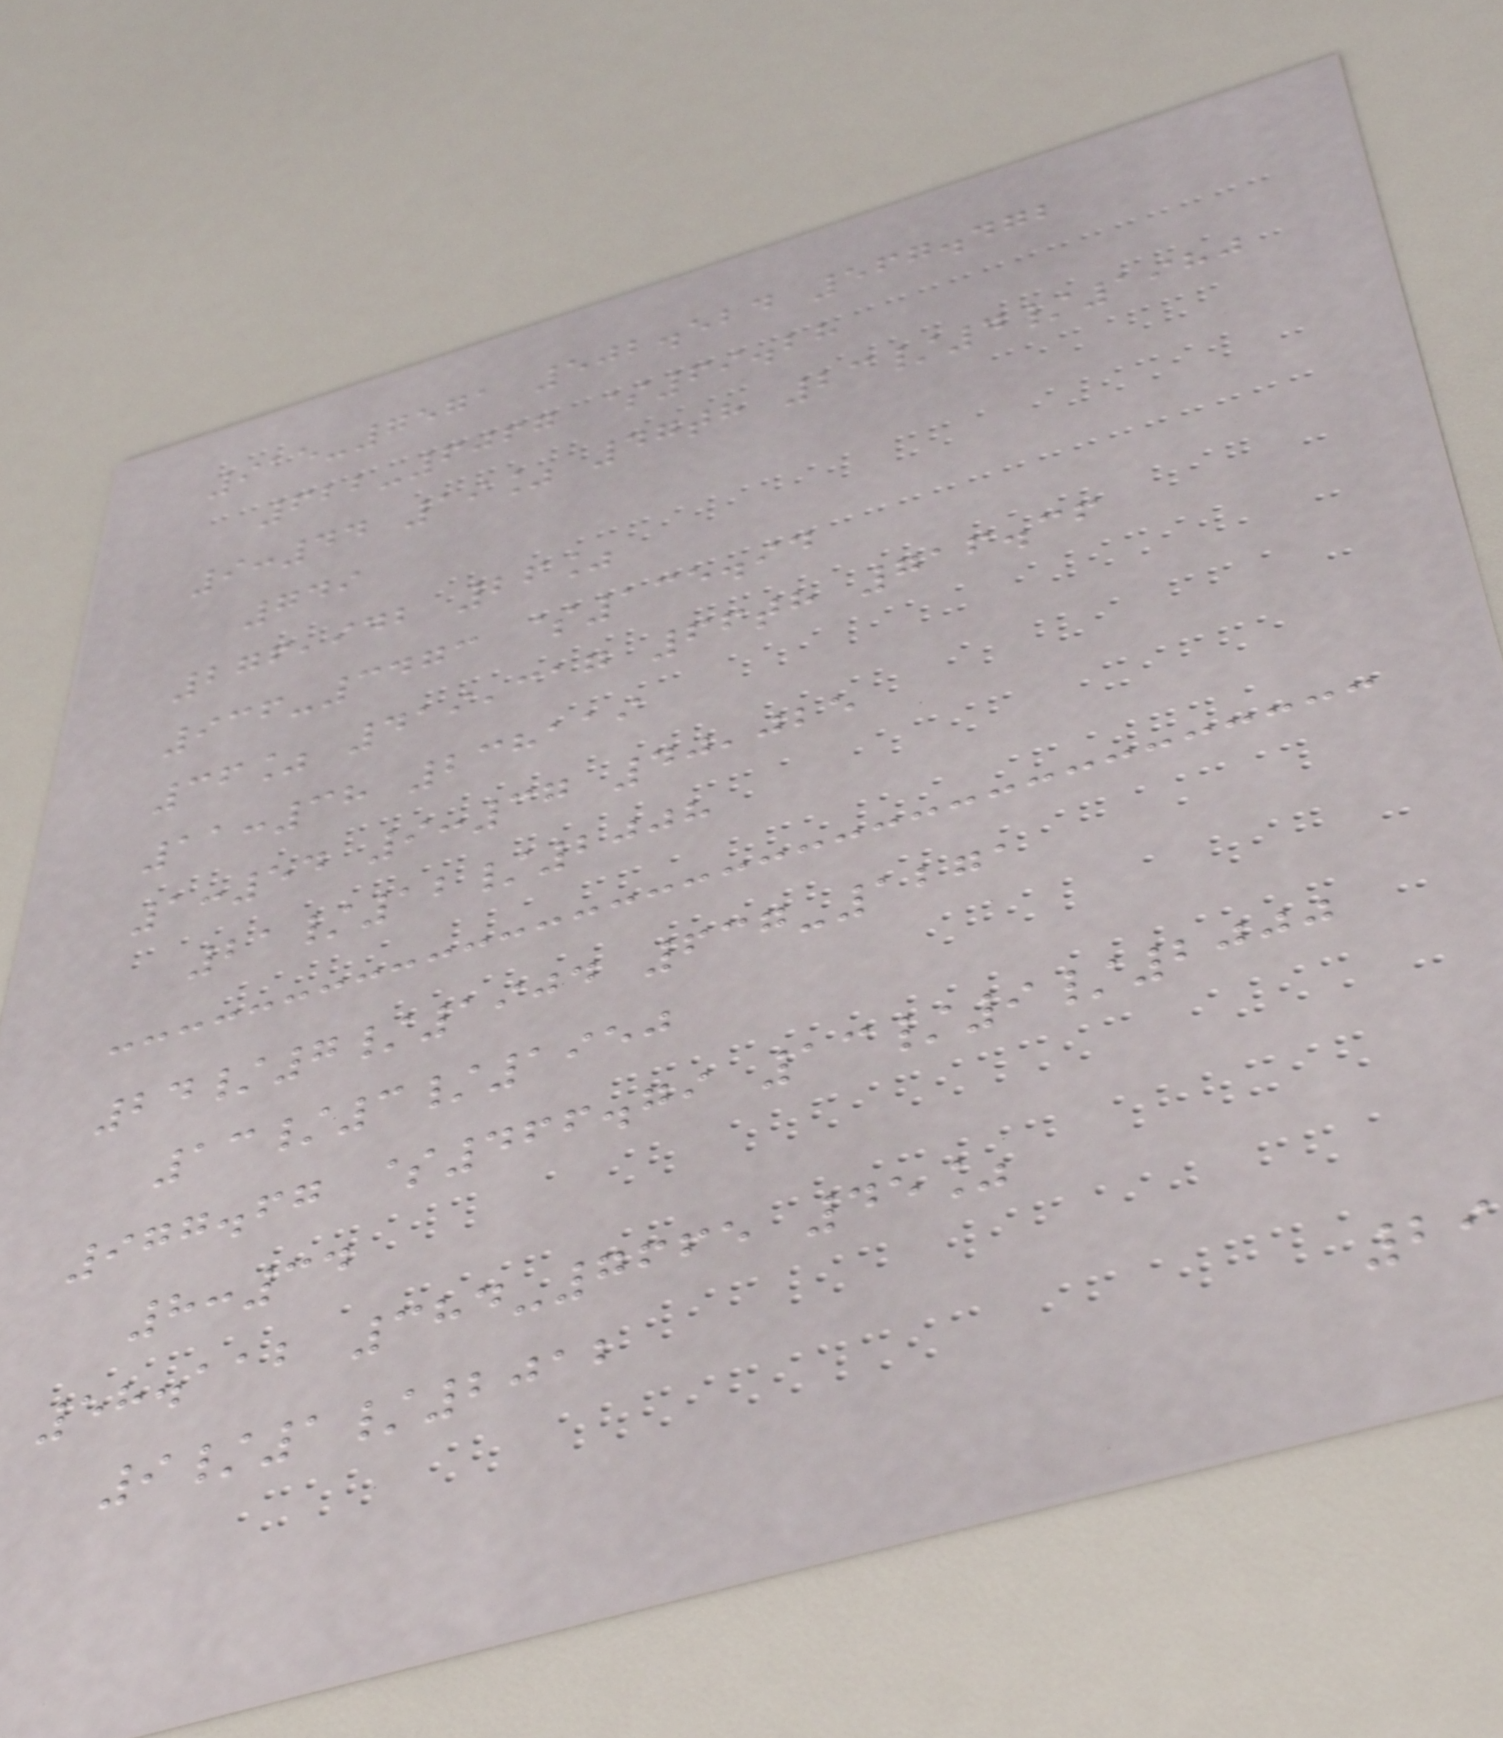915-7571 502.524 567.472
622-6067 $69.28
9:44 19% 47th 23/4/1980
749
276,942 26%
936-3473 $135.94
36% 419,317 66th 716.36
11:38 238119
1:54 9:37 40,025
21/12/2008
24/7/1904 637-1271
13/3/1950
977.67 $466.79 13/9/2000
8:34
58.112 384-7665 45%
9/1/2012
29
